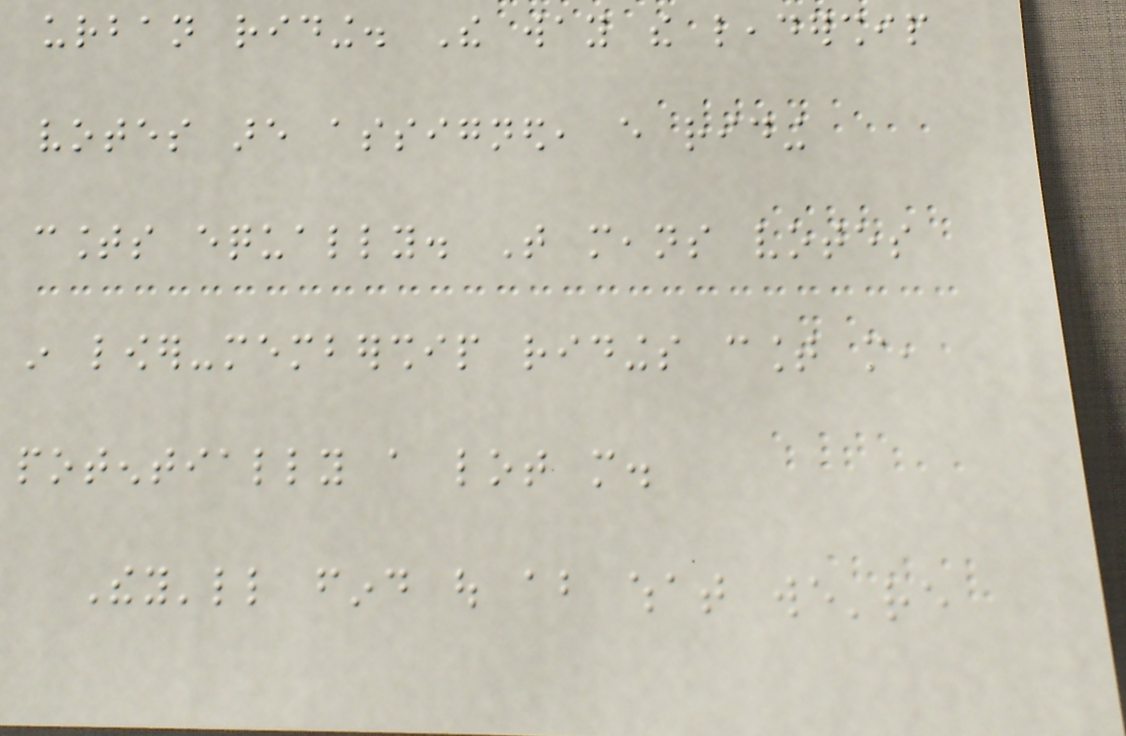urban riding. The way the leadership
votes are assigned, every riding
counts equally. That means votes
in lower-membership ridings count more,
potentially a lot more.
They'll find out about what we're
